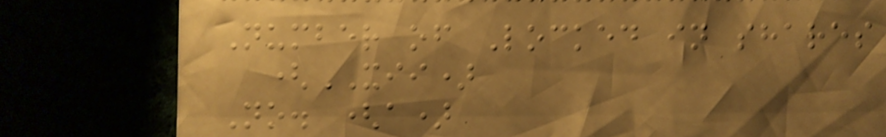Number of Locked in shares
(XII)
No. (a)
